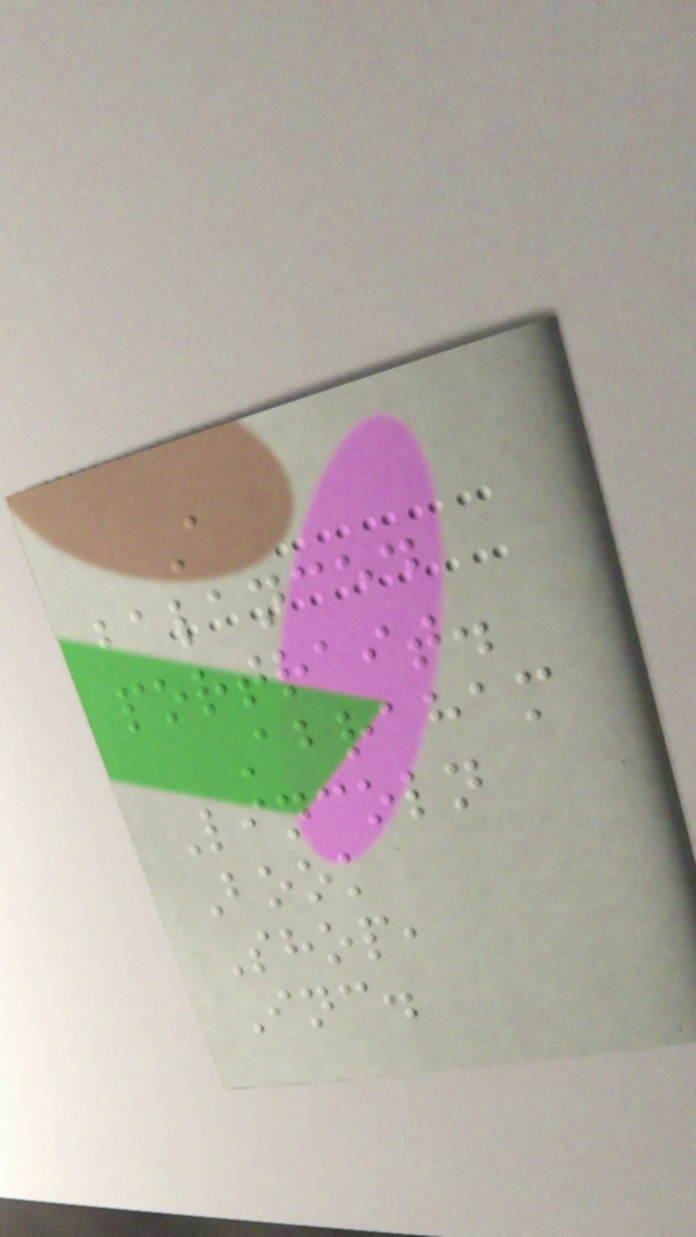A
balanced
portrait.
Abraham
Lincoln
Book
Shop,
Inc.
